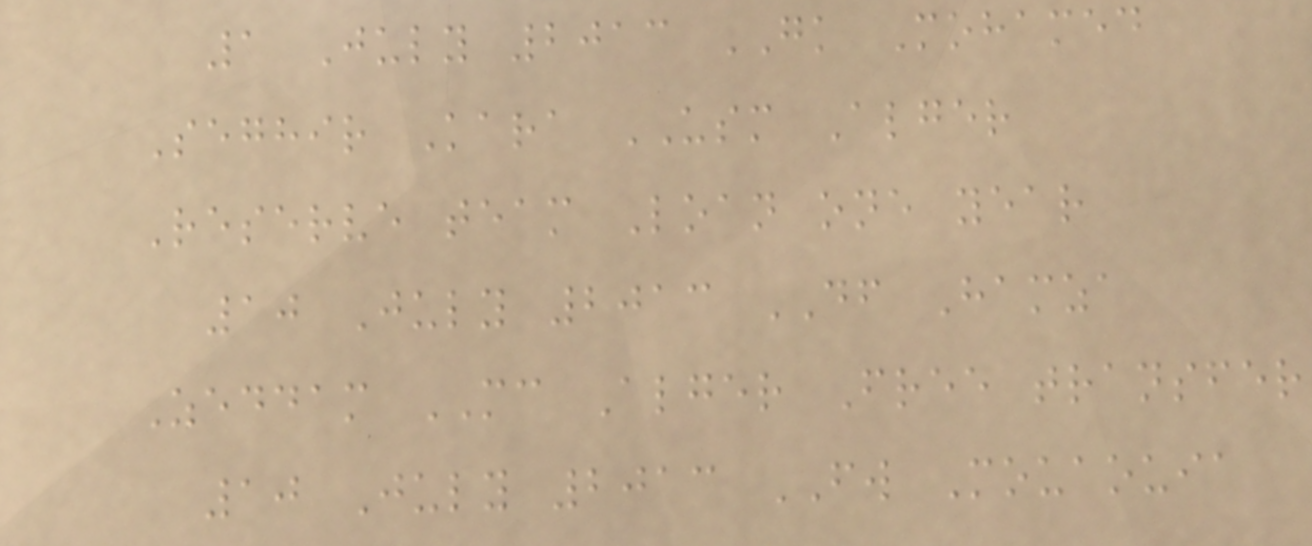1 July 2013 GK Mohamed
Seghir Kara USM Alger
Reserve team Loan one year
10 July 2013 DF Hamza
Zeddam MC Alger Free transfer
10 July 2013 FW Mouaouia
